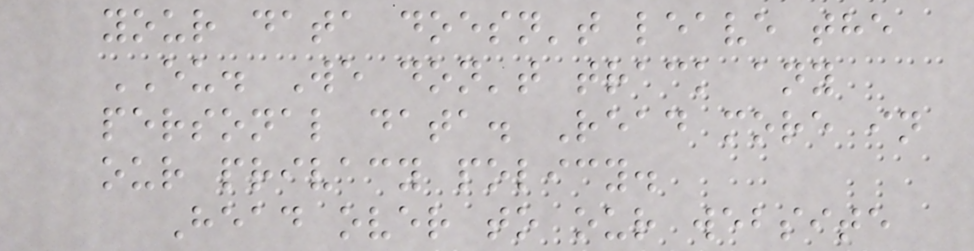your data doesn't leave the
EU. We don't track any
personal data. Read more in
our privacy policy.
Head over to our website
